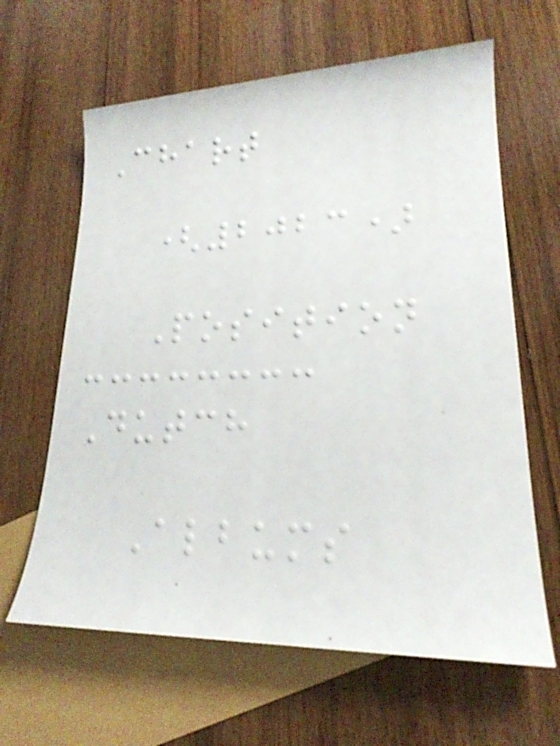Chart
(2023)
Position
Dutch
Albums
